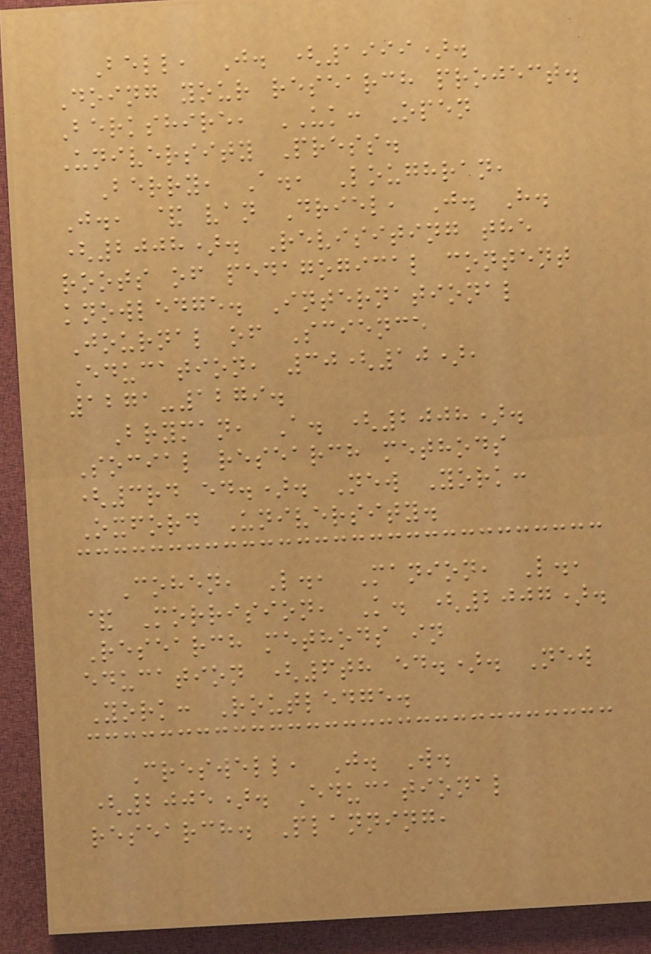Bell, J. (1999).
Doing your research project.
Berkshire, UK: Open
University Press.
Berry, A., Loughran,
J., & van Driel, J. H.
(2008). Revisiting the
roots of pedagogical content
knowledge. International
Journal of Science
Education, 30(10),
1271-1279.
Bryman, A. (2008).
Social research methods
(3rd ed.). New York:
Oxford University.
Cohen, L., Manion, L.,
& Morrision, K. (2007).
Research methods in
education (6th ed.). New
York: Routledge.
Creswell, J. W.
(2005). Educational
research. Planning,
